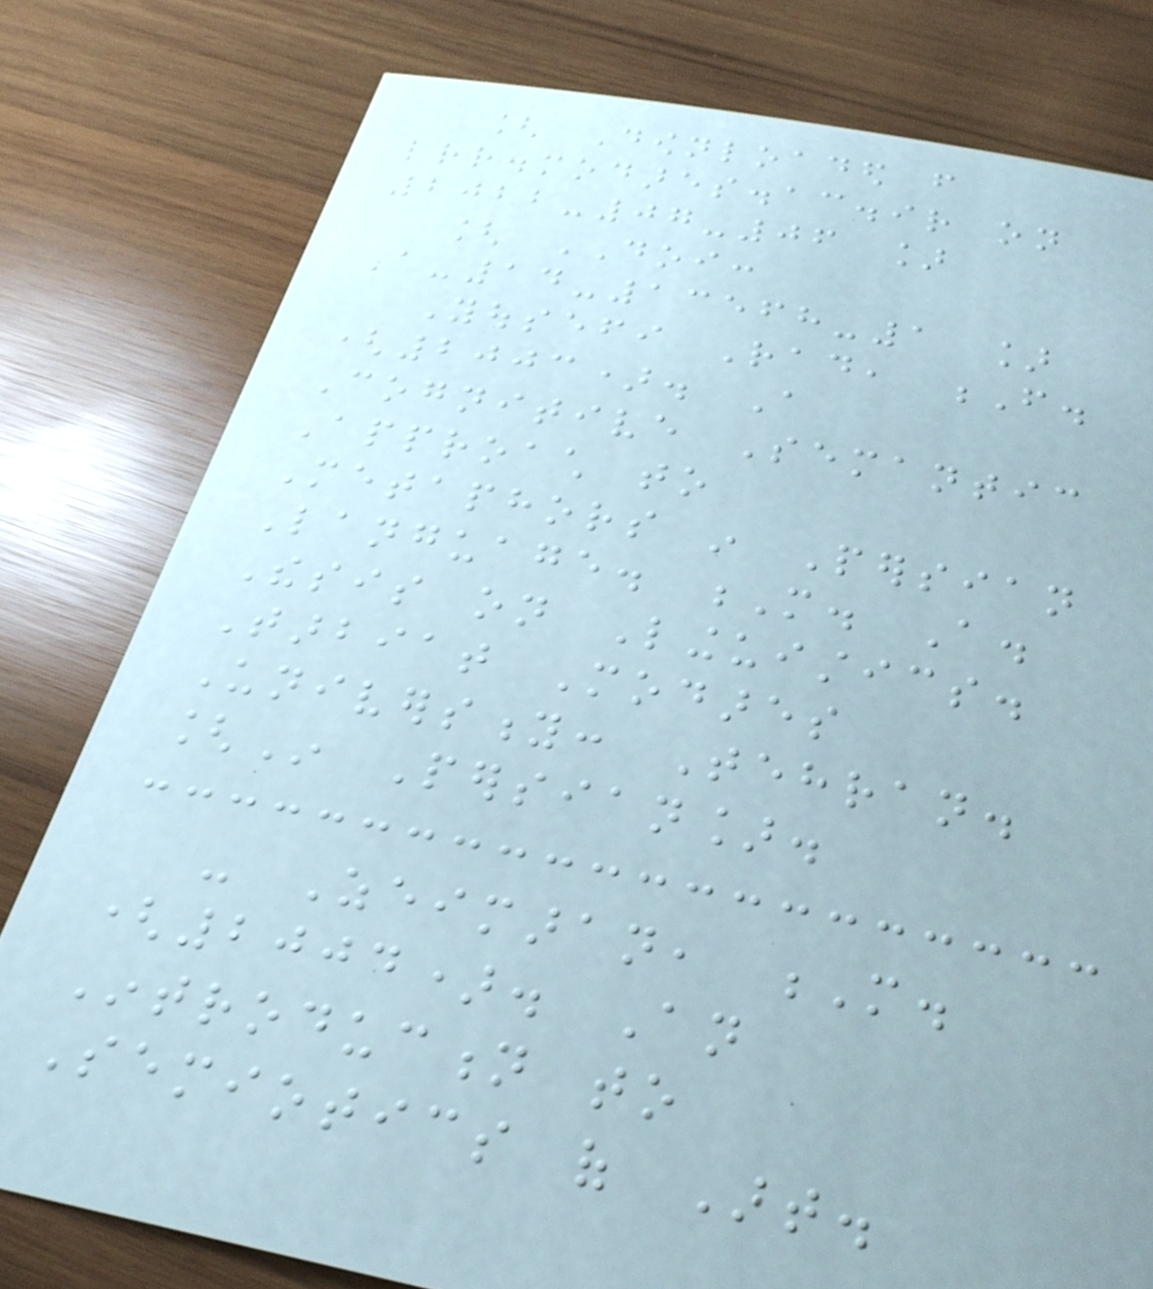[ Downloaded from
lrr.modares.ac.ir on
2022-07-06 ]
[ DOI:
A-14-13568-1 ]
Yousefi Rad, F.
(2003). A
Cognitive Semantic
Approach to
Metaphors in Persian
Language. M. A.
Thesis on Linguistics.
Tarbiat Modares
University: Tehran.
[In Persian].
- Zeimaran, M.
(2004). An
Introduction to
Semiotics of Art.
